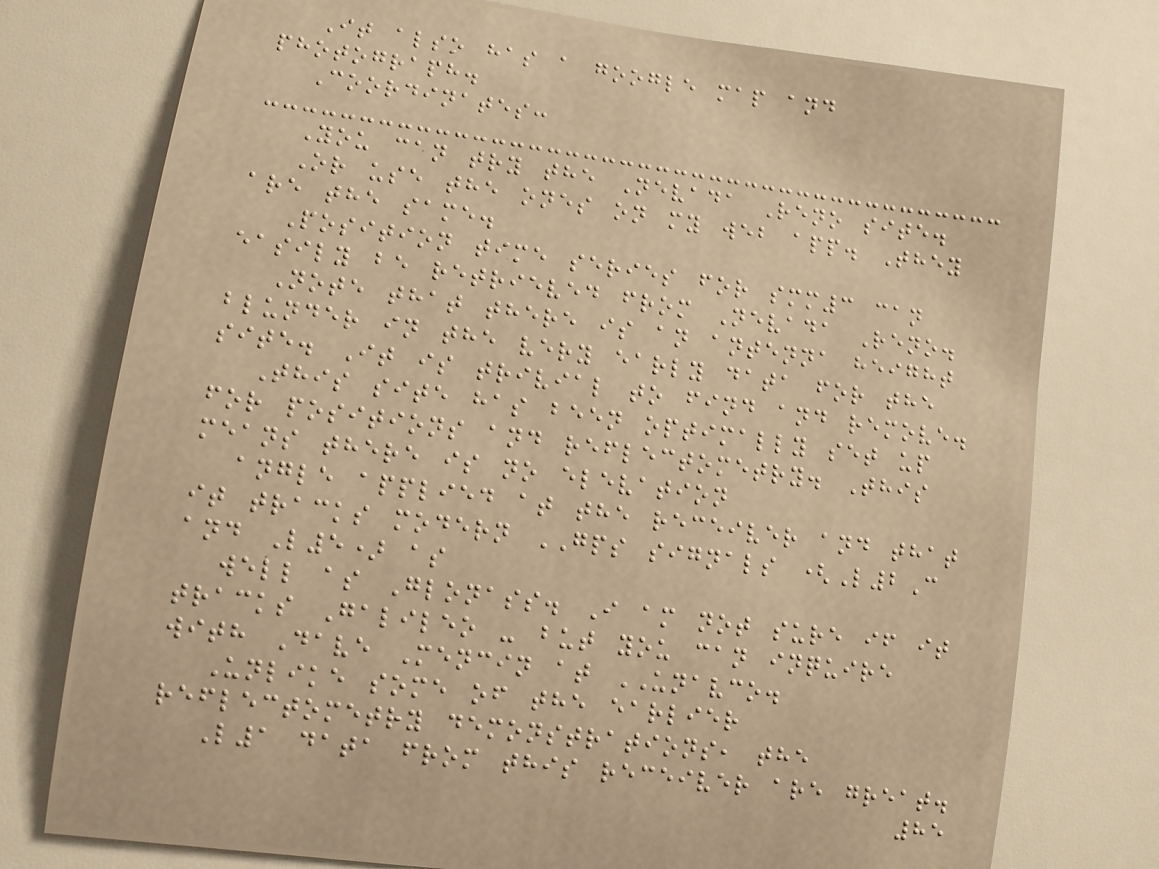It also has a google map and
photograph.
Coordinates:
You can try the Nevada Reno site.
Or use the ones on my web app. They
are the same.
Position time series for smm3 can
easily be retrieved from Nevada Reno.
Note that there is an antenna height
blunder in the very early data for the
site. It is trivial to find and remove.
This site has been optimally set up
for positions and reflectometry. This
means there is no elevation
angle applied at the receiver and that
it tracks modern GPS signals (L2C
and L5) as
well as Glonass. I am not sure if it
tracks Galileo - but you can inquire
with Dave Mencin at UNAVCO.
Unlike some of the earlier
reflectometry demonstrations, the
L1 data from this receiver are great.
85
